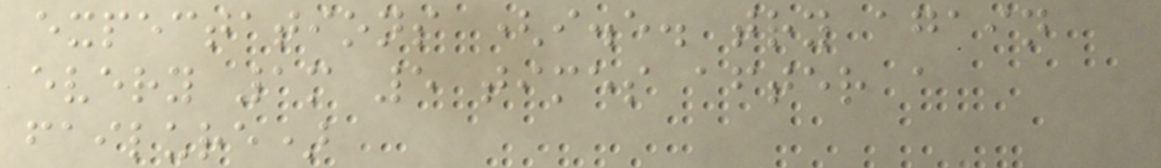expectations (i.e. try again
every 1m 5 times after a
failure)
